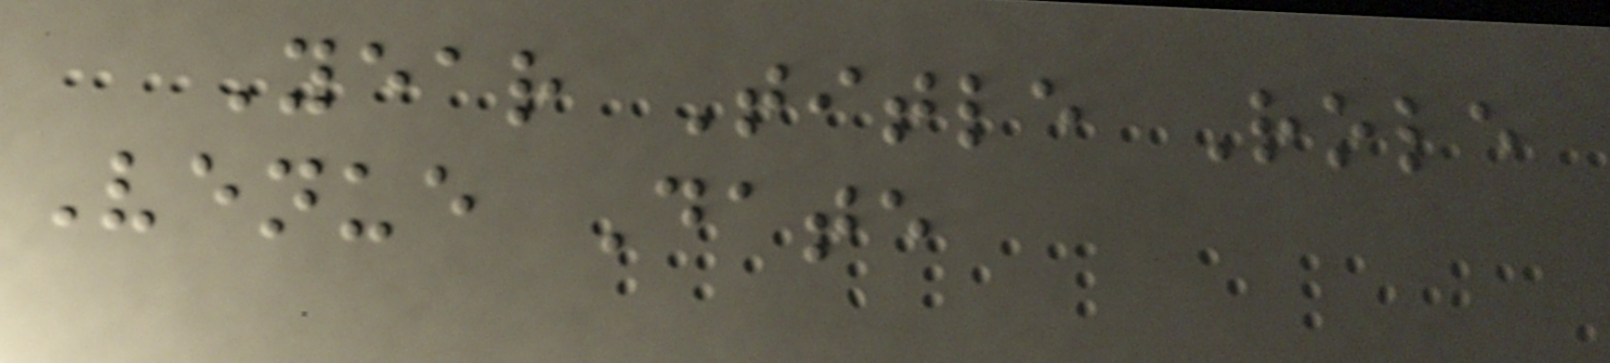Year Title Role
Venue Date
